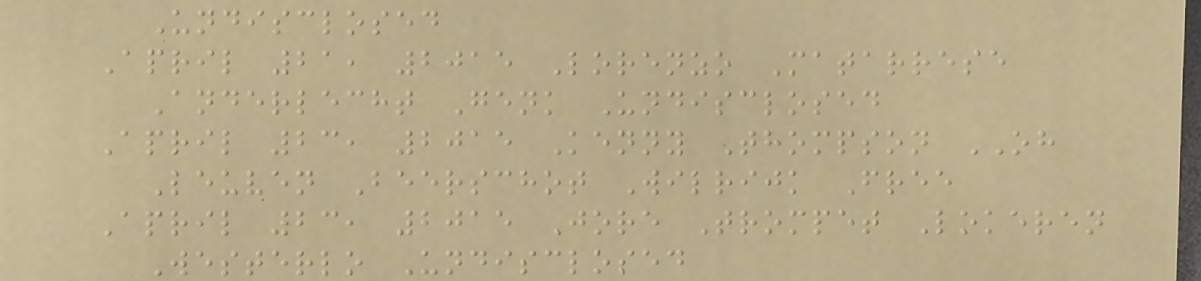Undisclosed
April 21, 2015 Lorenzo Matarrese
Anderlecht Genk Undisclosed
April 23, 2015 Kenny Thompson OH
Leuven Beerschot Wilrijk Free
April 23, 2015 Jore Trompet Lokeren
Westerlo Undisclosed
